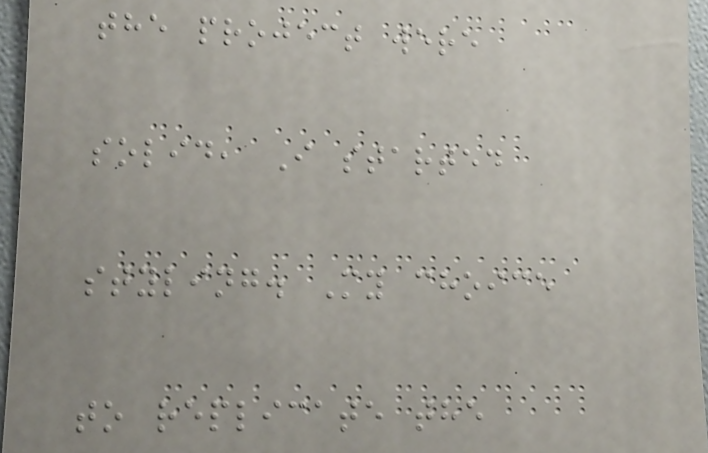the project were
solid, I started
styling. My choice
to replicate the
